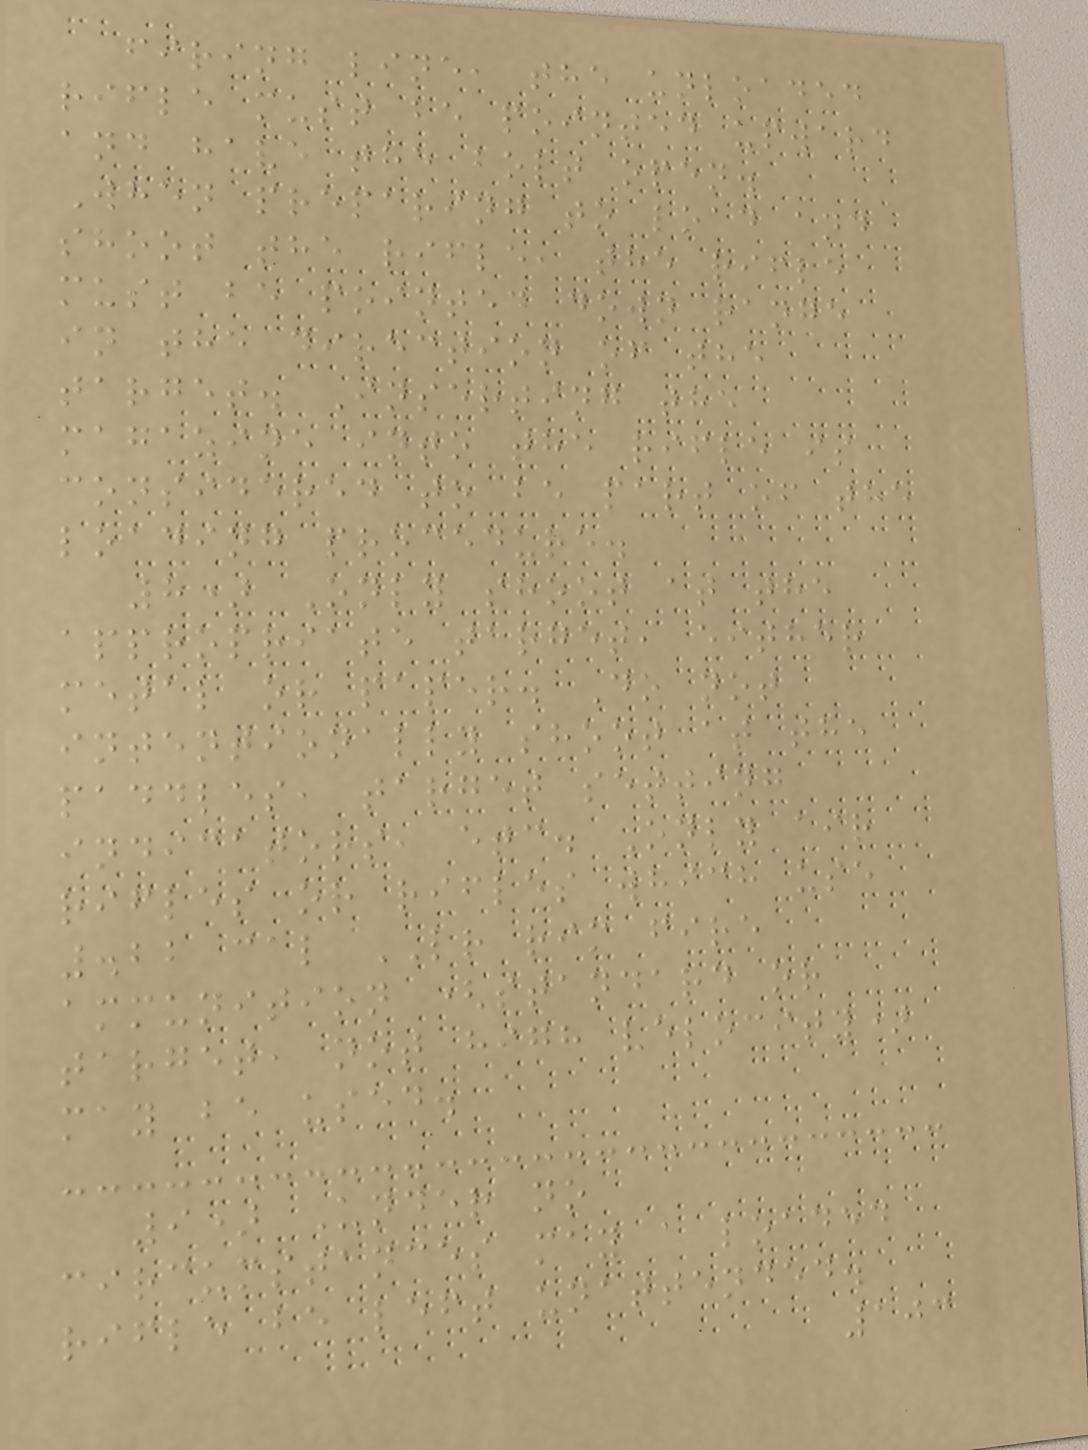firing line, the unloaded
rifle must be pointed upward
and have the bolt open.
When preparing to load and
shoot the rifle, the rifle
must be pointed down range
in the direction of the
target. Inserting the
magazine into the rifle is
considered to be part of the
loading procedure.
8) Only shoot at the
appropriate target, either
metal or paper. Do not
intentionally shoot at the
paddles, target setting
indicators, etc. Only air
rifles or rifles which use
.22 cal LR rim fire
ammunition (standard or
target, not high velocity)
may be used.
9) Under no
circumstances may a loaded
rifle be left unattended.
103
